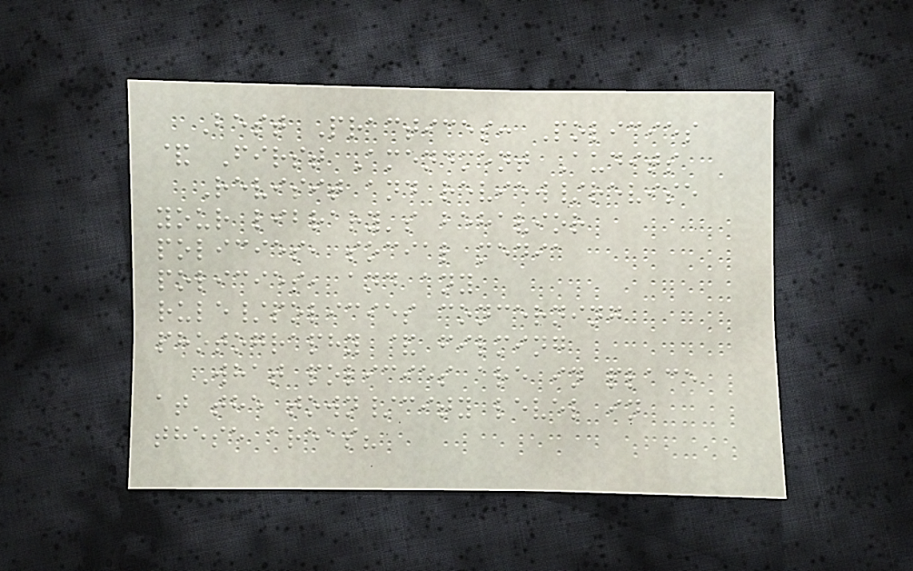Best Practices: Policies
& First Amendment Audits
Revisit and review/revise
your library's behavior
policies, social media
policies, and any
rule/policies concerning
photography & filming
What policies are in place
at the town/city level in
these areas?
